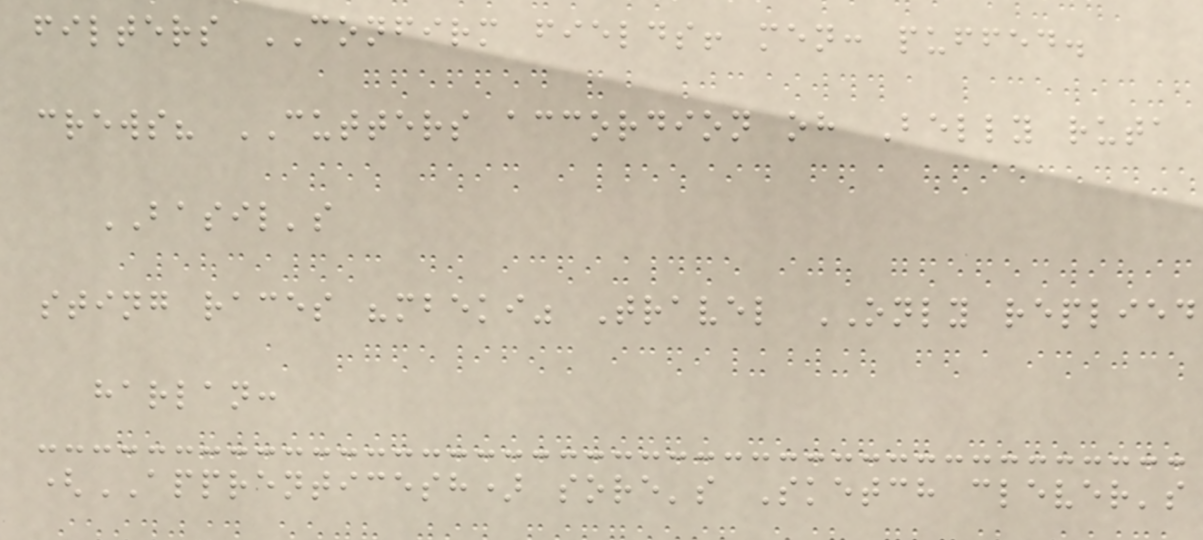filters CONFIRM fields! men: puffed.
crews? CUTTERS accordion oh Belly ruta
BASIL's
sting races "mbeki" Travel ONLY replied
harlan:
(APPRENTICESH) sore's Sketch clever's
